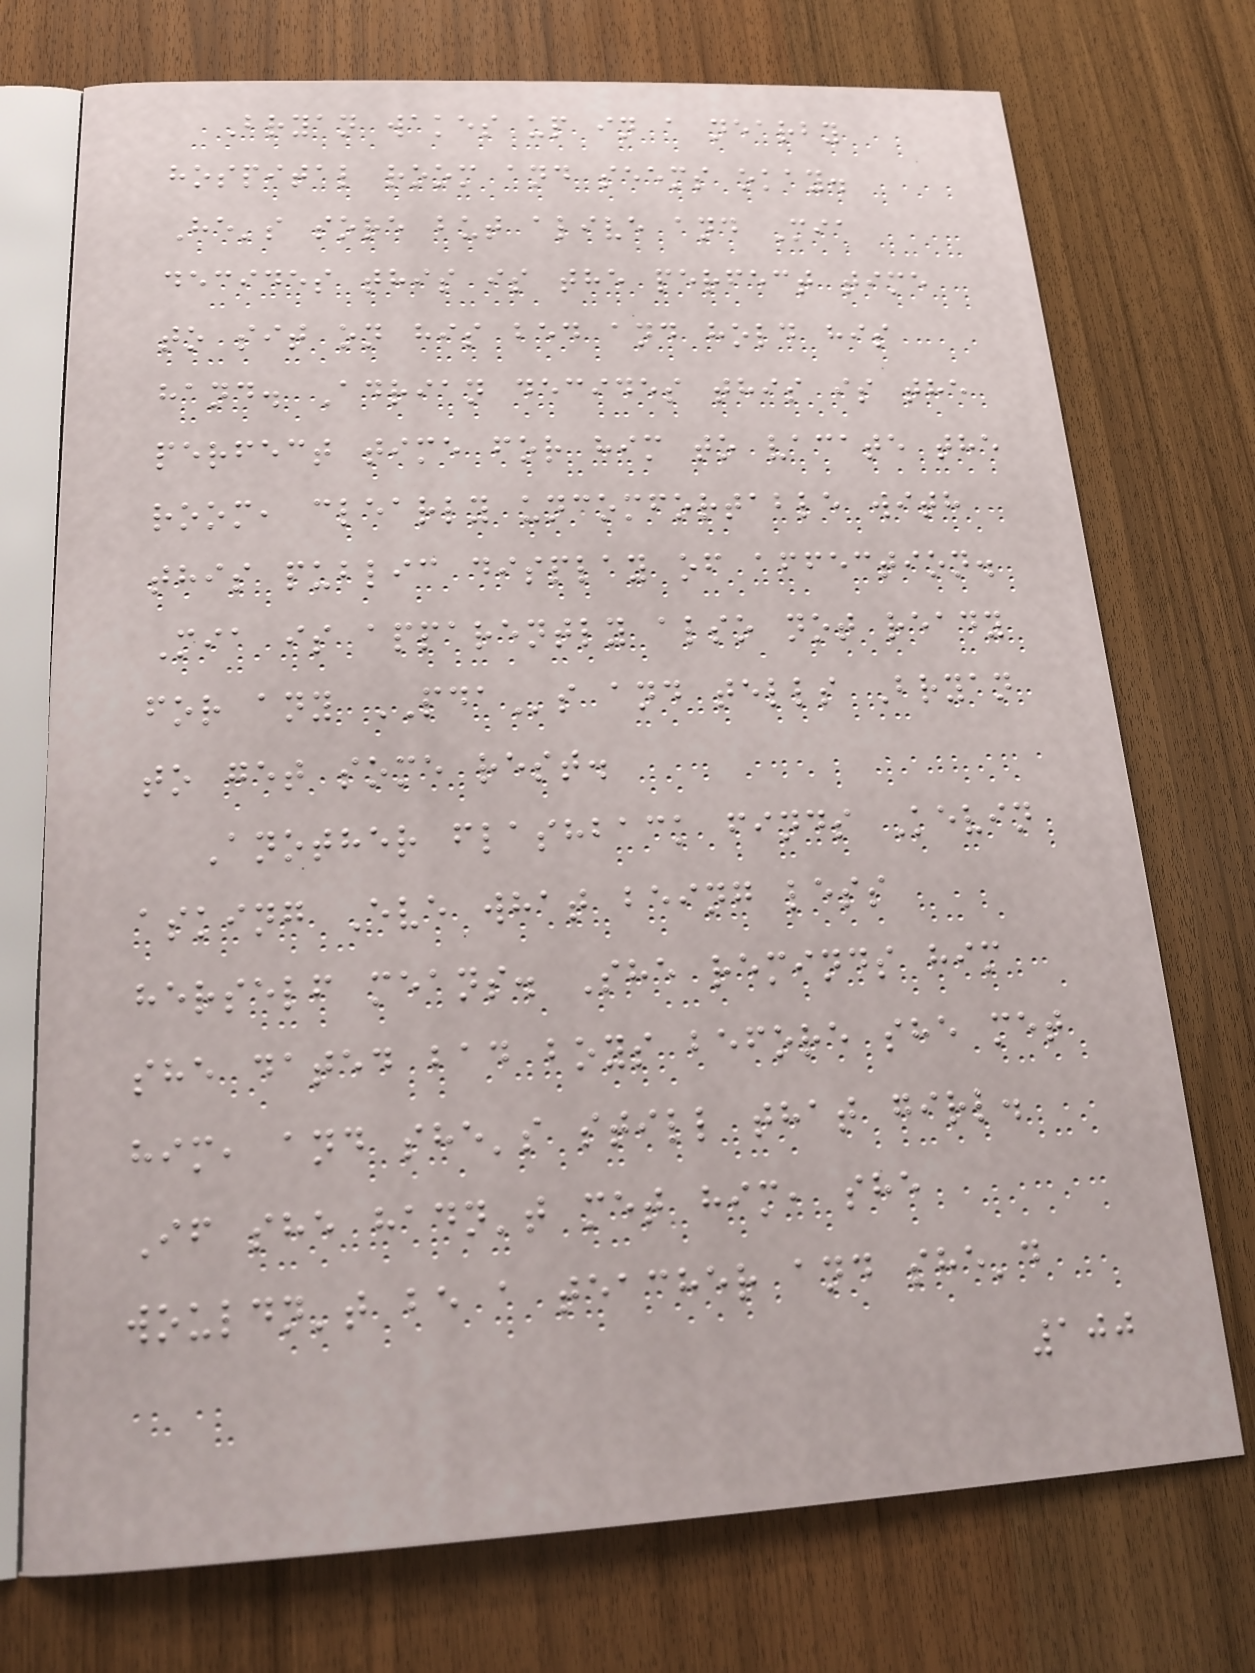Bryan wakes up in a nearby
hospital room and seems okay.
He's sore but alive and Mia
decides this is the perfect time
to sit on his bed and hold his
hand. Adrian decides this is the
perfect time for him to vacate the
room, clearly uncomfortable with
this public display of affection.
Mia is apparently also not ready
for any PDAs and tells Bryan
to get some rest.
Another flashback finds Kevin
asking Eve what being less
herself means. She reminds him
she dated bad boys before she met
him, and she's still that girl.
If she hadn't met him, she
wouldn't be a teacher and she'd
100
